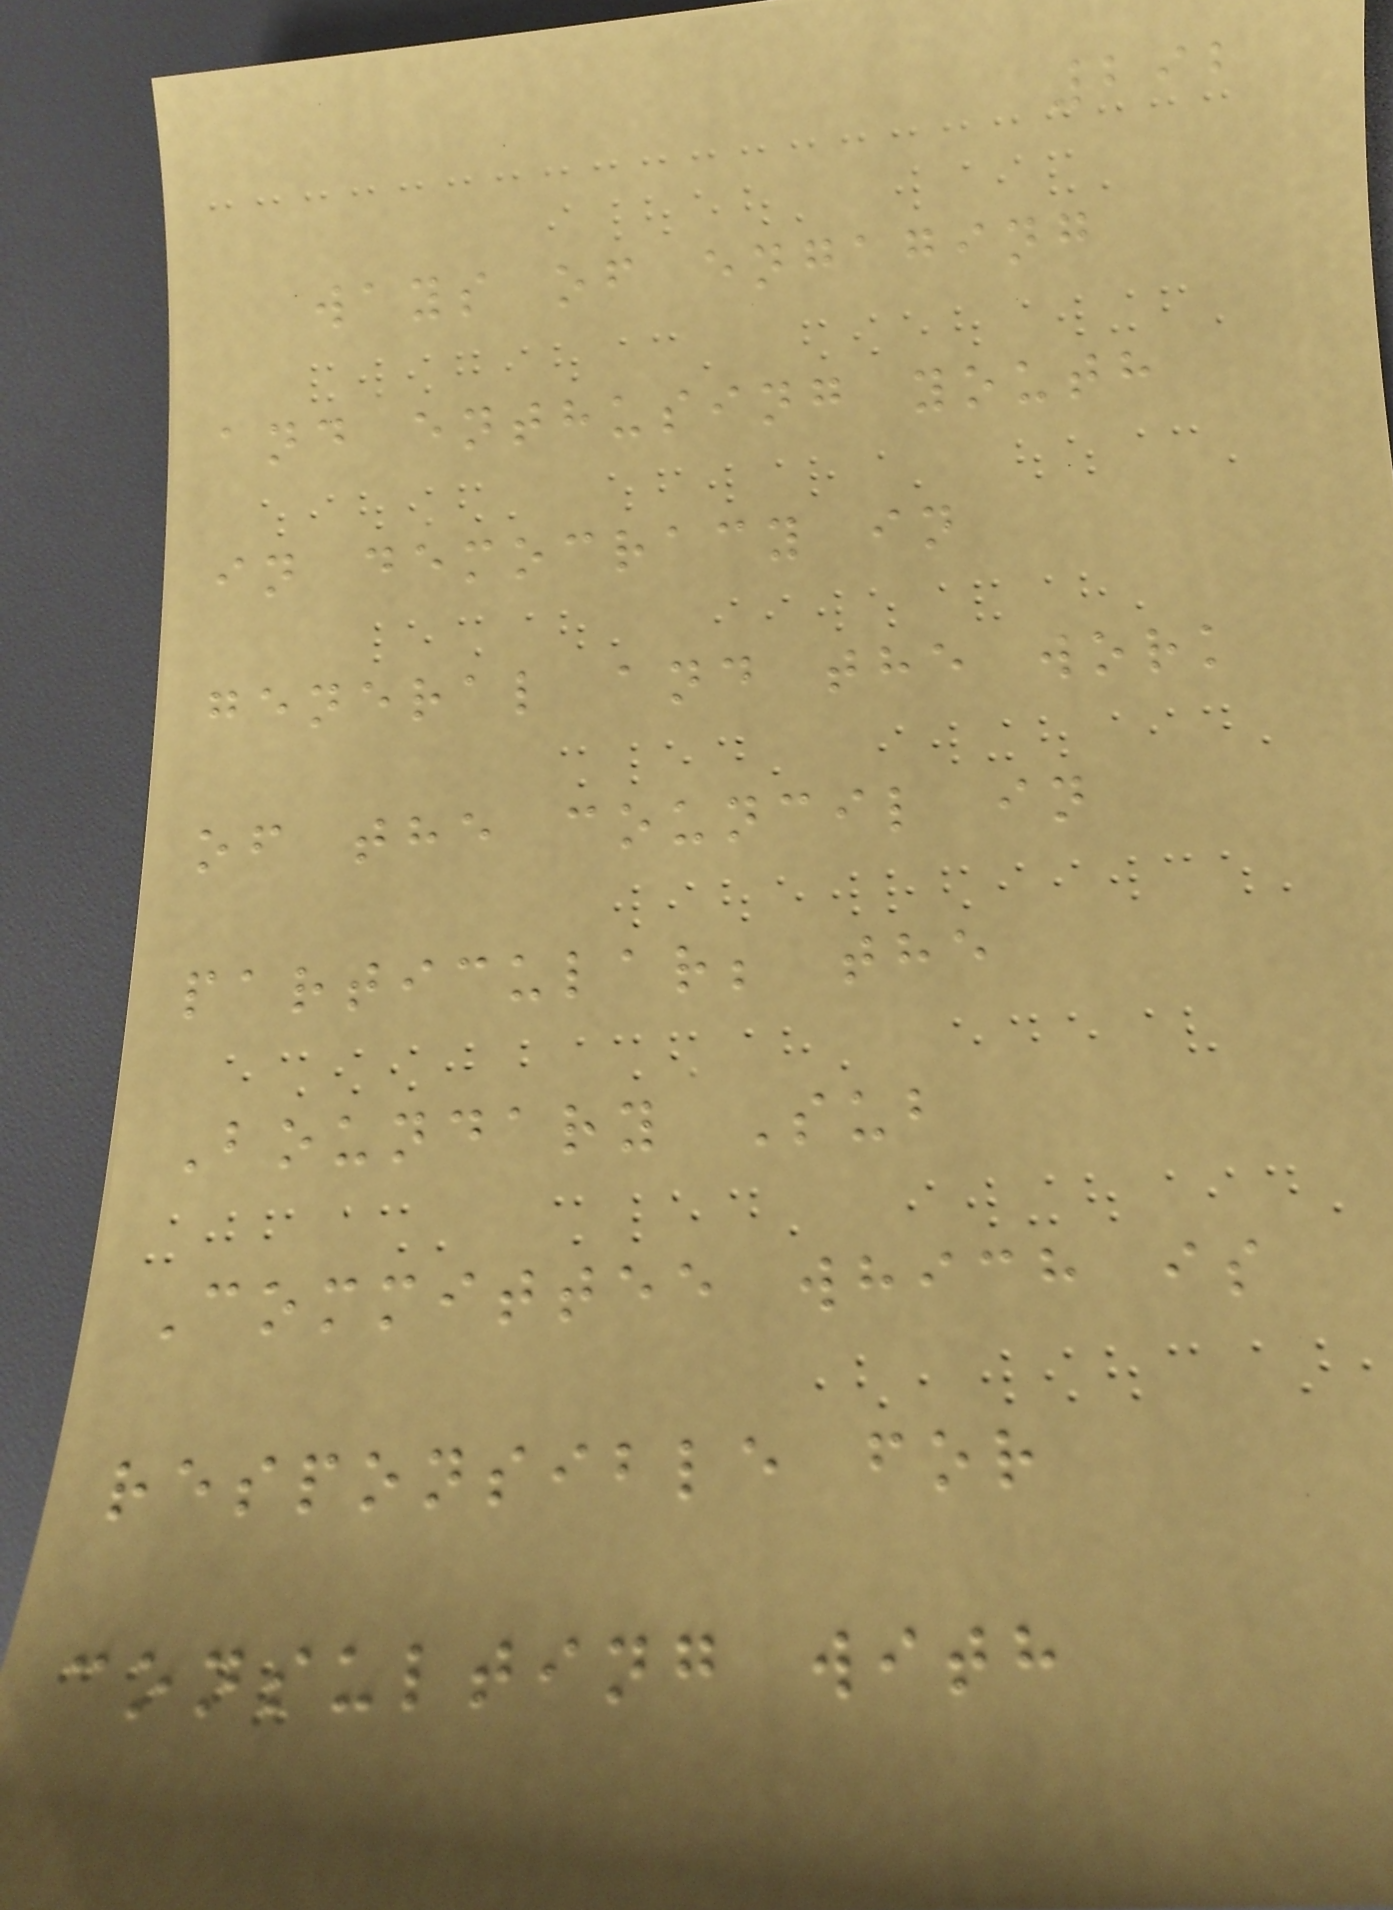292
ways of engaging
and enthusing youth
in democracy in
general and the work
of the council in
particular; the
Boundary Sub
Committee which is
responsible for
consulting with
